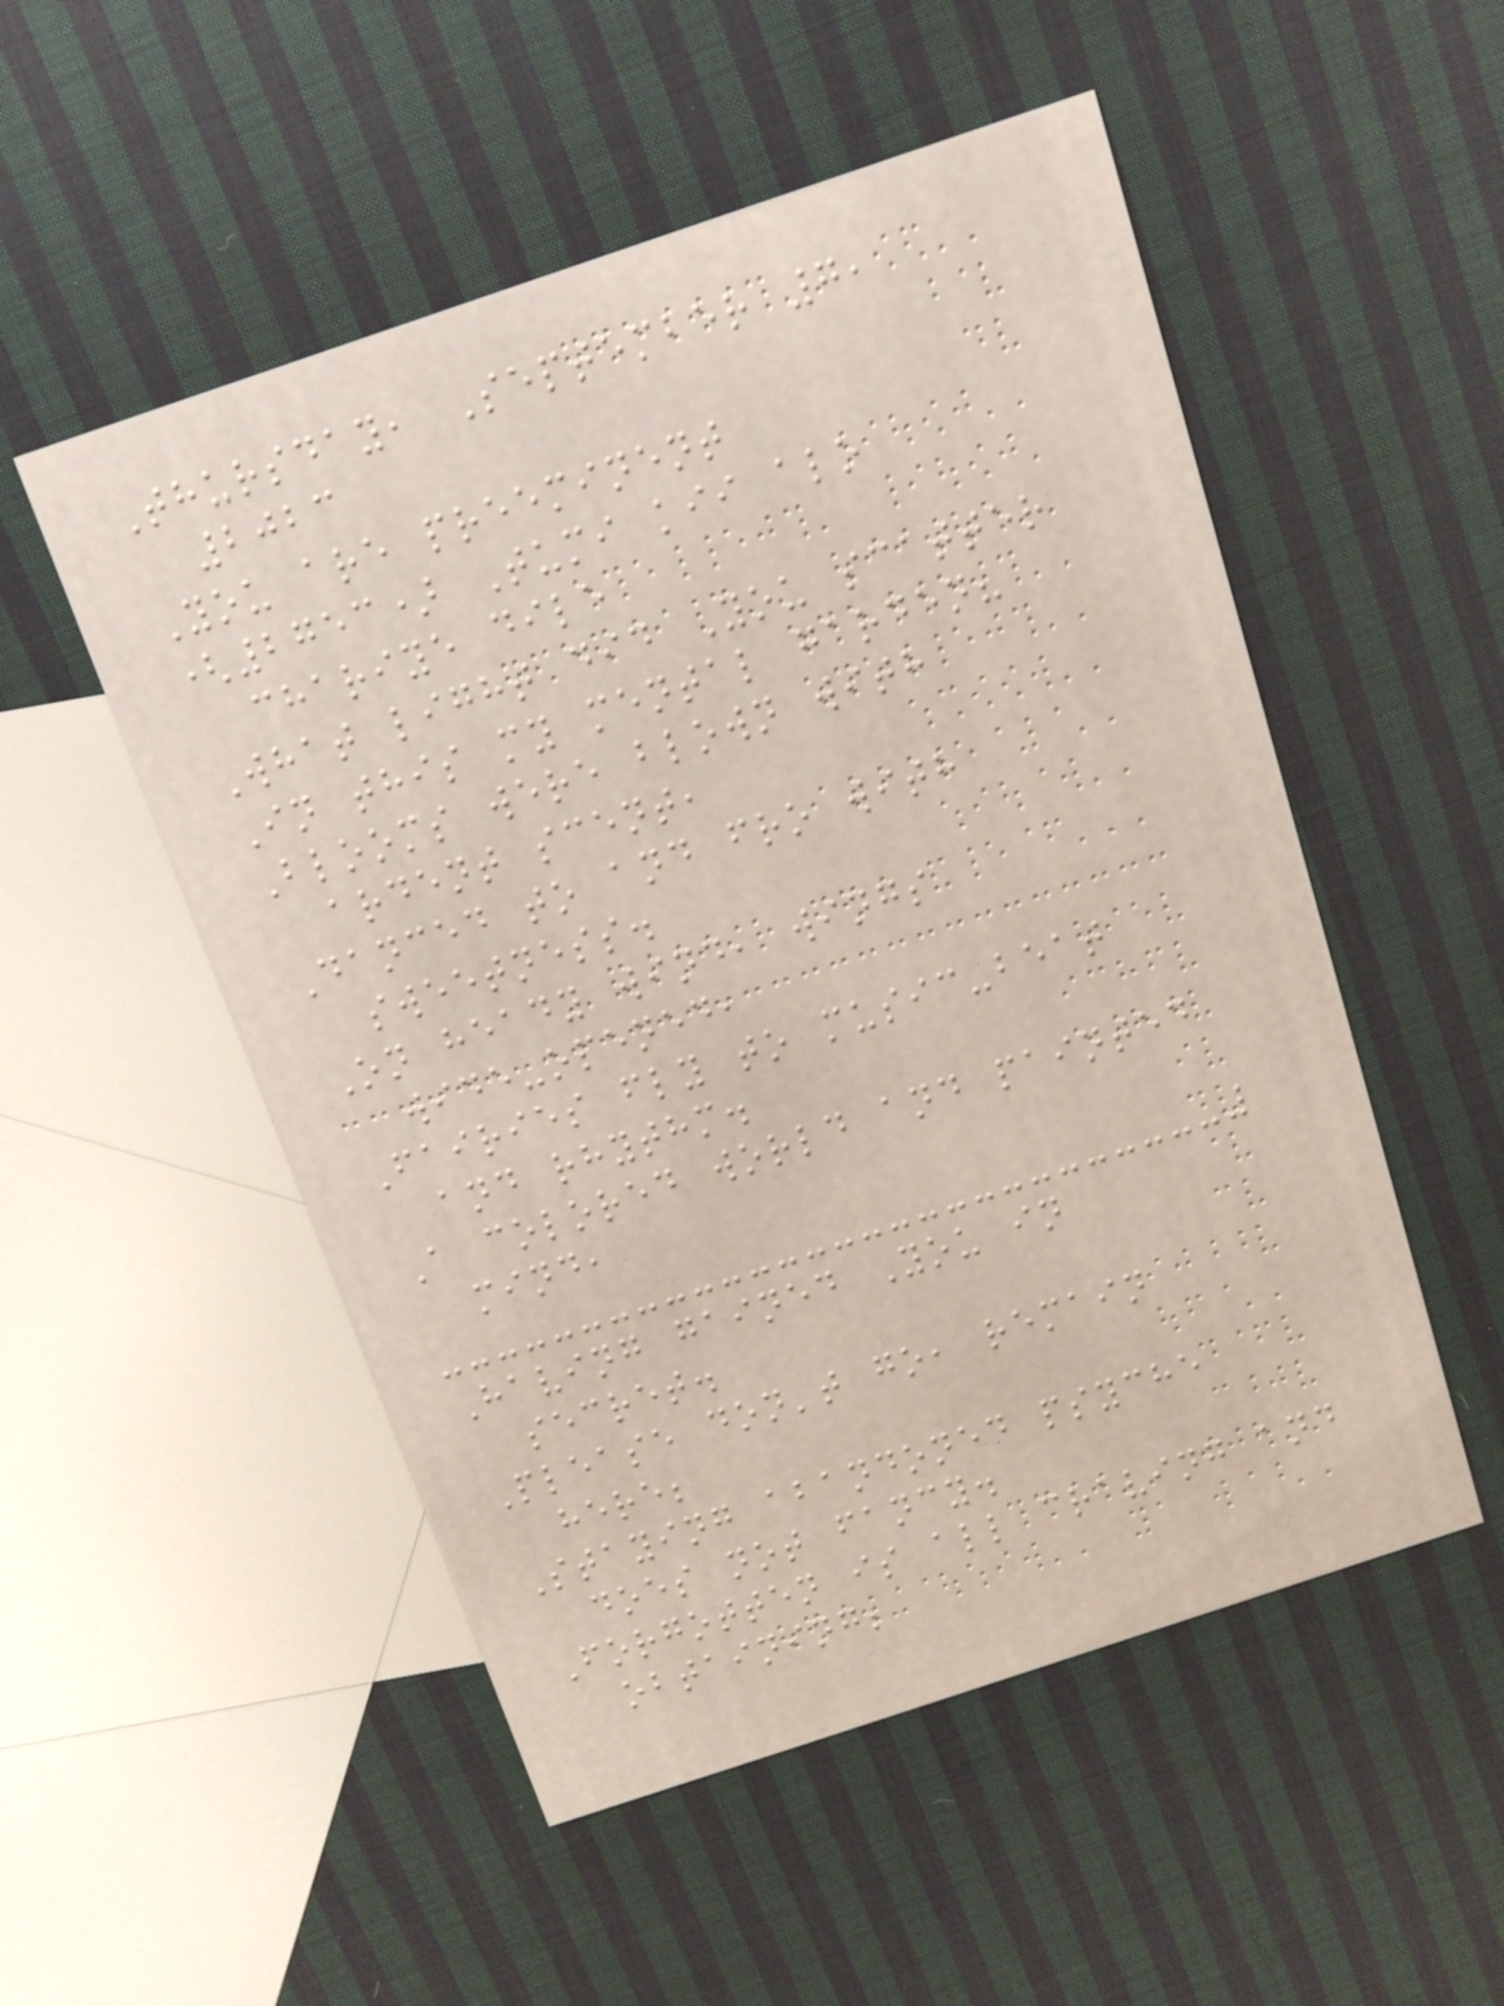Thursday, September 7,
2023
You are preeminent
(2753) Tumi kii alo
chariye dile
What light did You scatter
In this my mental garden?
Blooms were blown with
ardent scent,
Danced to and fro with
sweetness.
On heady wind, wings
wide-opened,
Fairies fly to music-beat
and rhythm.
A colored world and painted
mind,
Having gained You in
secret.
Please don't go, remain
here;
Staying abandoned psyche
does not fancy.
Forgotten is all craving and
obtaining;
